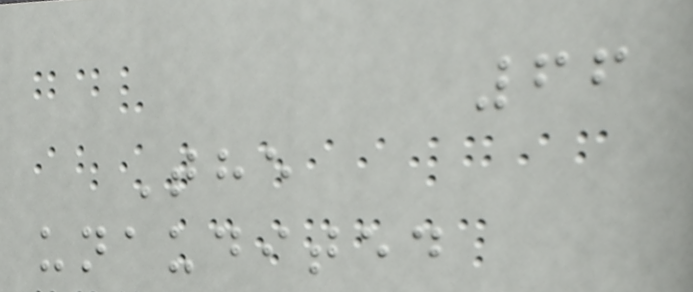66
The
unaudited
